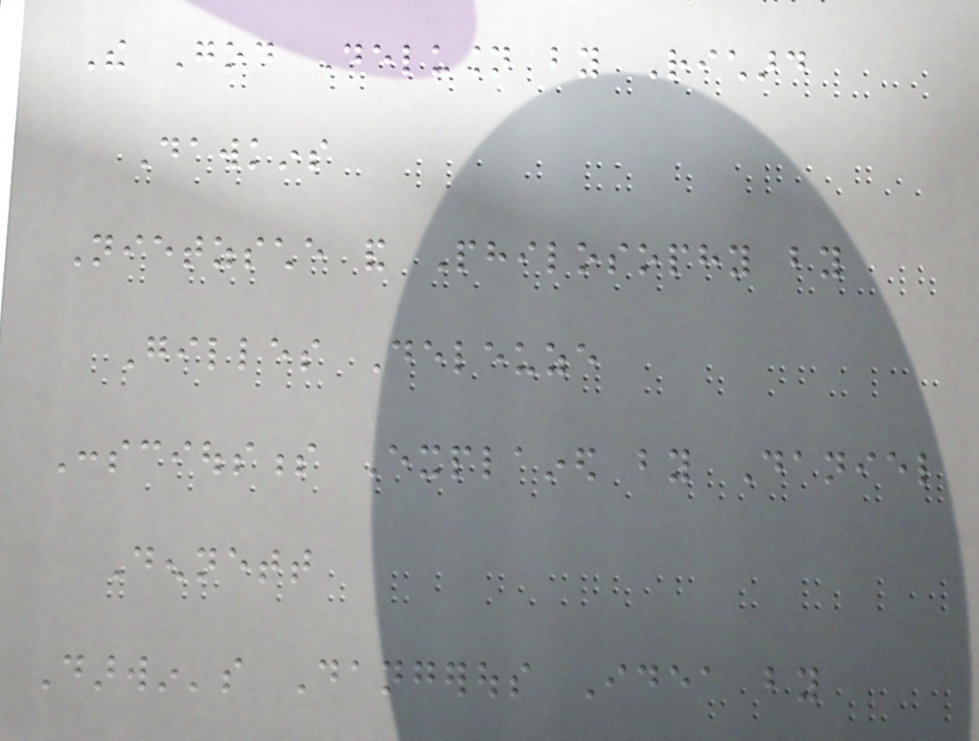The God Delusion by Richard
Dawkins
Nietzsche and Philosophy by
Gilles Deleuze
Consciousness Explained by Daniel
Dennett
Darwin's Dangerous Idea by
